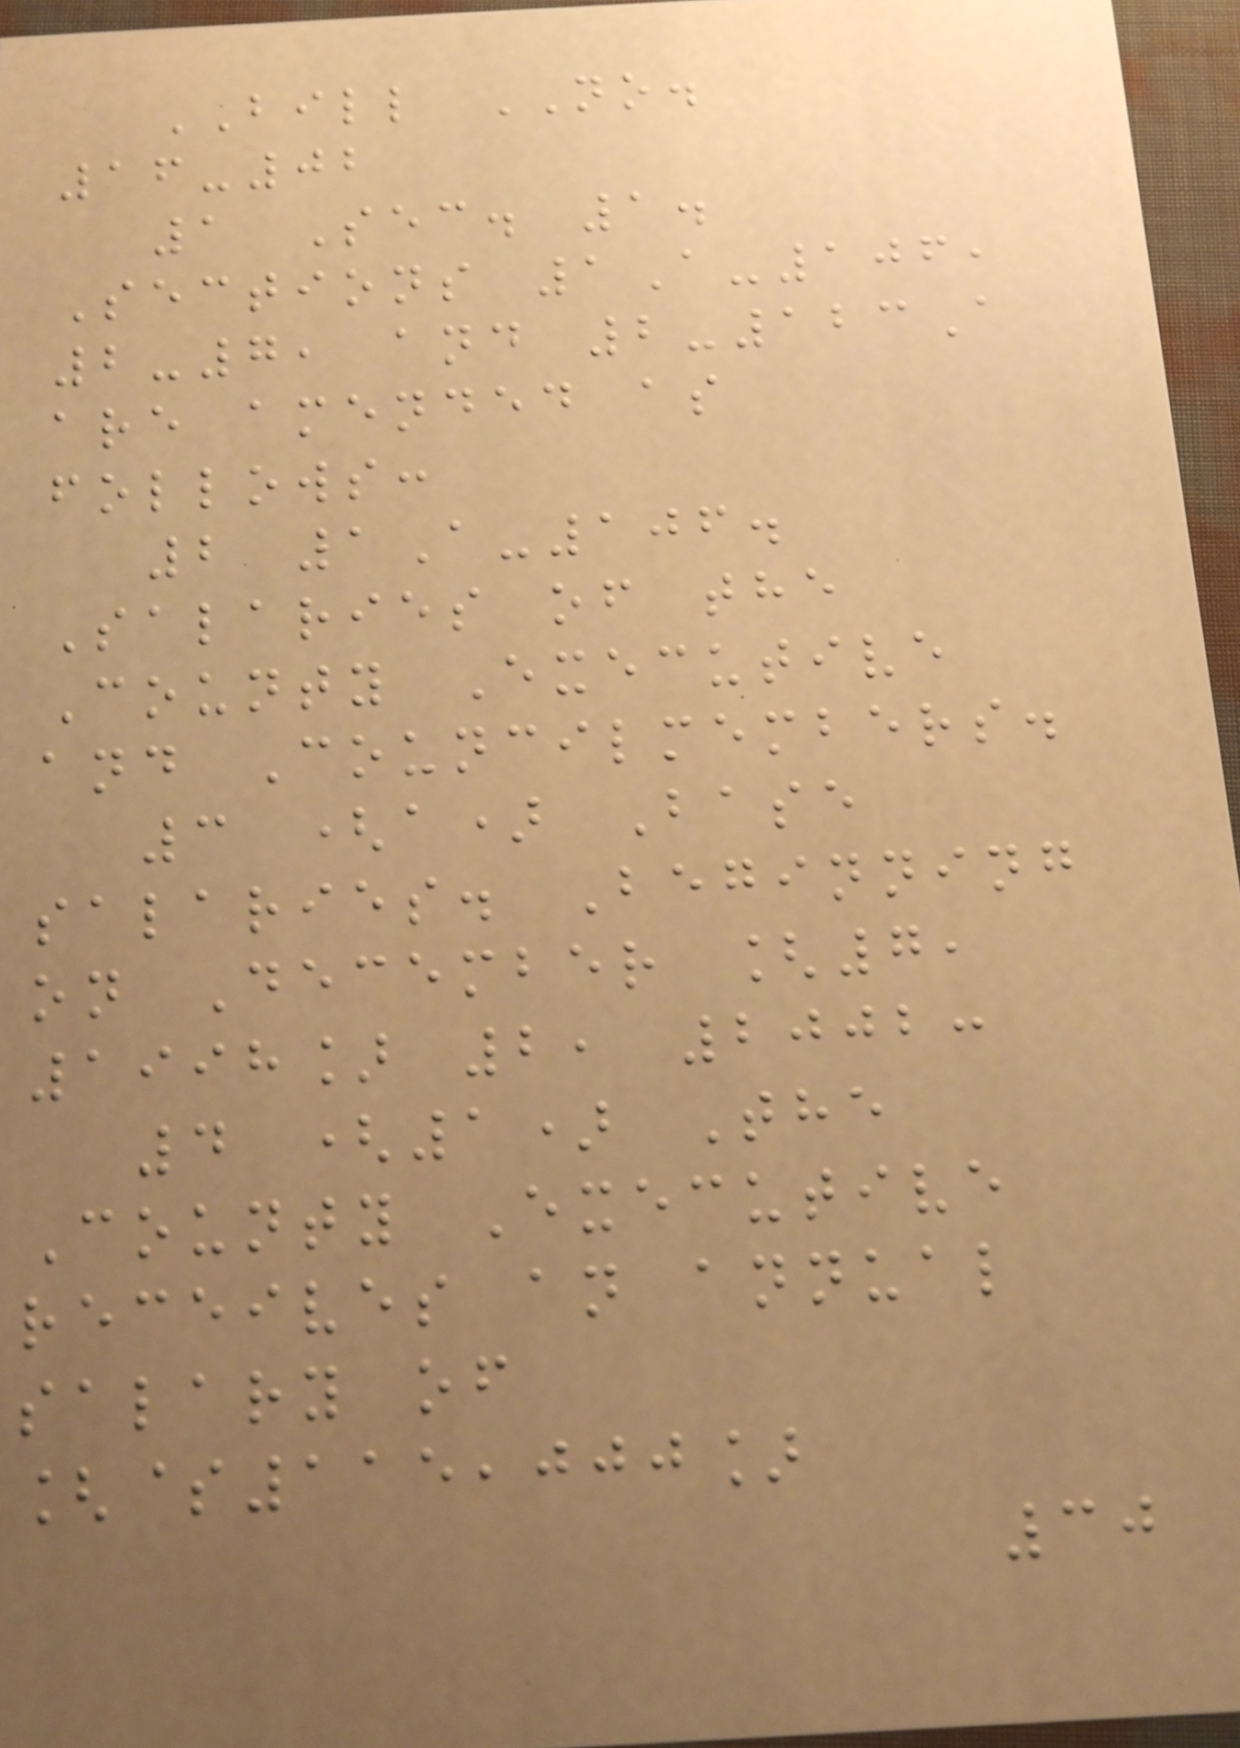BILL NO.
16-02
1 Sec. 1.
Sections 1A-106,
2-7, and 2-123A
are amended as
follows:
2 1A-106.
Salaries of the
County Executive
and Councilmembers.
3 (a) Base
salaries. Beginning
on December [7,
1998] 2, 2002:
4 (1) The
County Executive
receives an annual
salary of
[$115,000]
30
